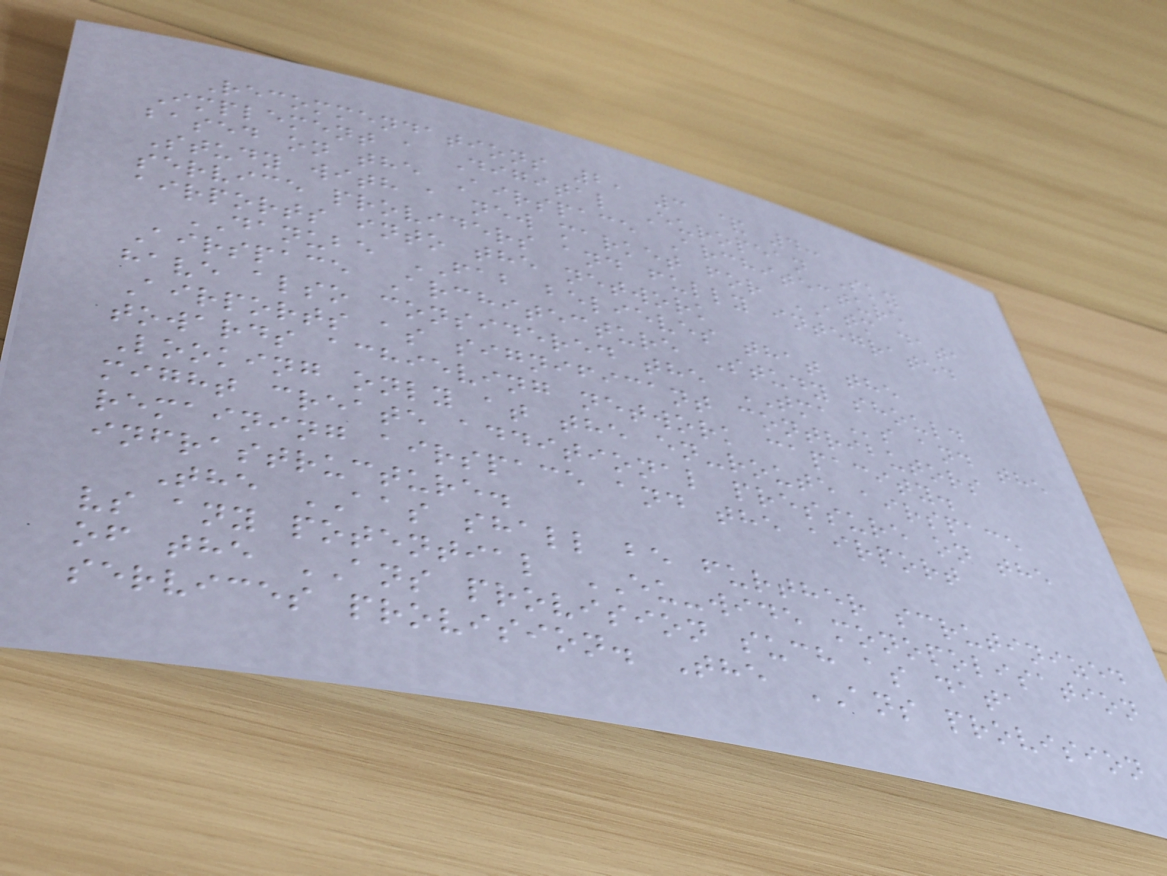Recommendations 2, 3 & 4:
Implement a Digital European Sky
based on the Airspace Architecture
Study with a new market for ATM data
service providers and fully integrated
airports into the network
DANUBE FAB believes that the
Airspace Architecture Study should
have also considered the TMAs and the
Airports as significant contributors
towards achieving network capacity.
Looking only at the en-route airspace
might create additional pressure on the
remaining airspace and the airport
infrastructure.
The AAS shall be further scrutinized
vs any potential EU-wide monopolisation
of the ANS provision such as data
services provision. The ANS provision
